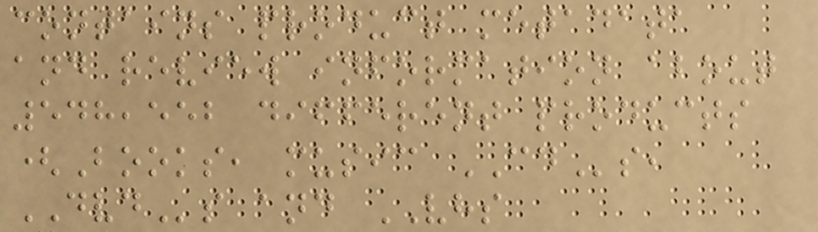contains product metadata
and review information about
548,552 different products
(Books, music CDs,
DVDs and VHS
